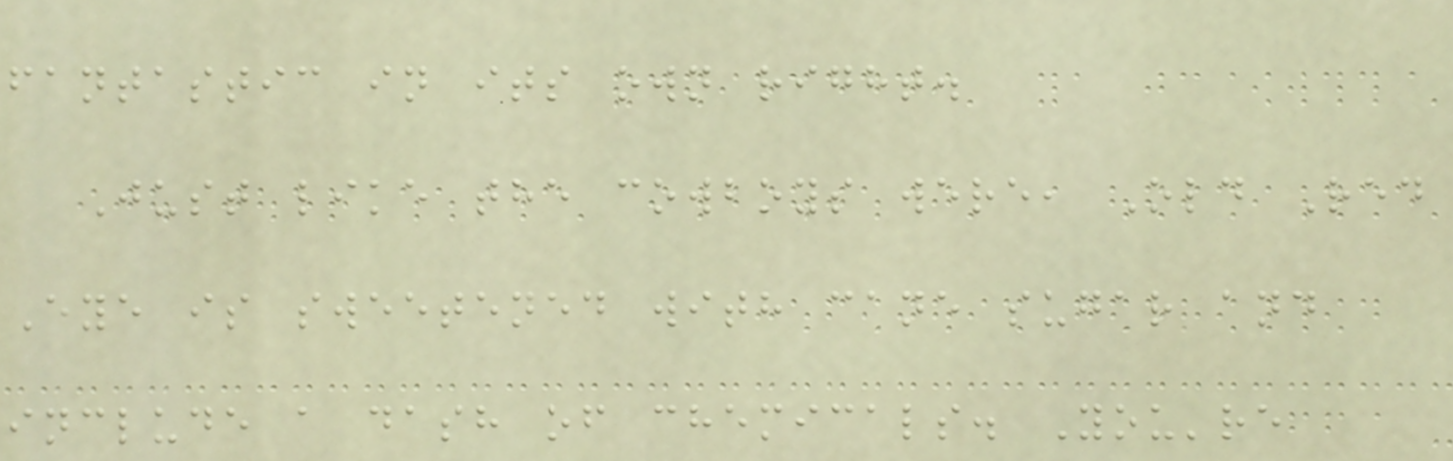fantastic in its own right.
Just like the cowboys were, Old Red
Eye is sweetened with cane sugar and
include a dash of chemicals. You're
